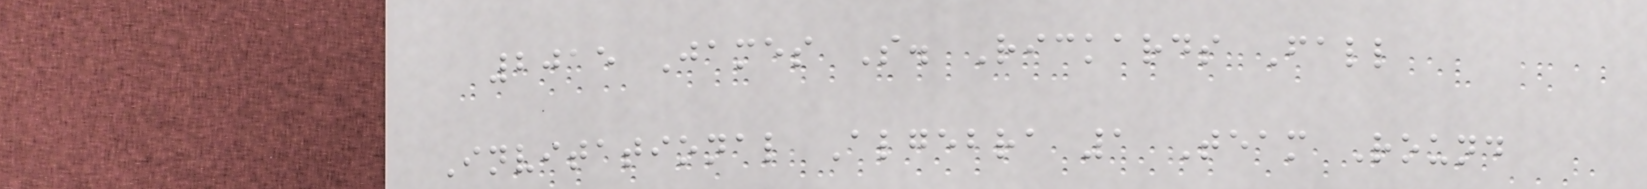2015 James S. Rickards Fall
Invitational Algebra 1 Team Round
